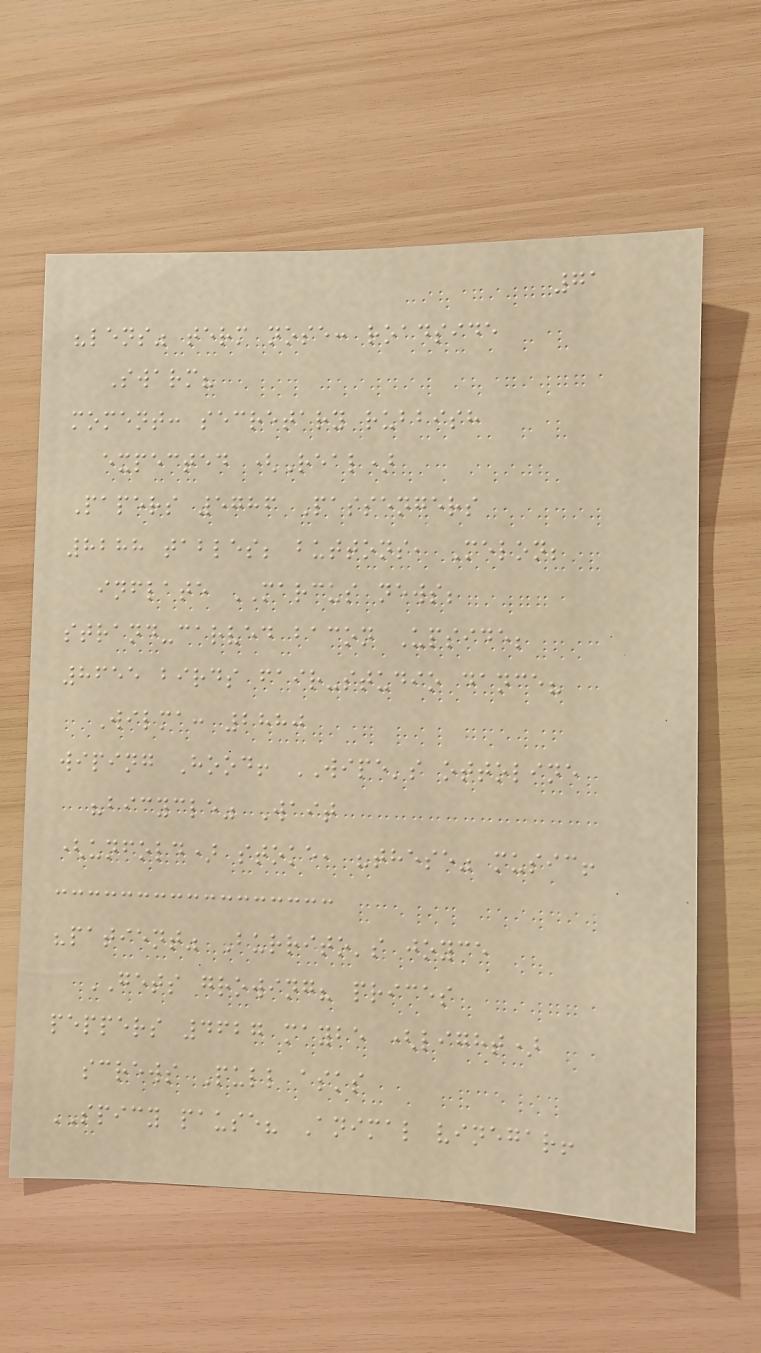71
"lens" term nose: roadside
Swarm?
moment: secretary rubbish
expected (Real)
Papers 5786 Passengers
8288 tables; buttons, Melon;
inflate MARCUS news;
strand-carved bacon Upside;
8655 birds fair-studio dance?
Wilma: 2880
wiping Hood! WIPE's ottoline
"bicycle" Wait
(unfold) stoke, "these" music!
"patient" Burrito's joyce
GETS growing? prices
peppers 4627 maybe (light)
screws Pull asks
SPICY pause? Animal vinegar!
